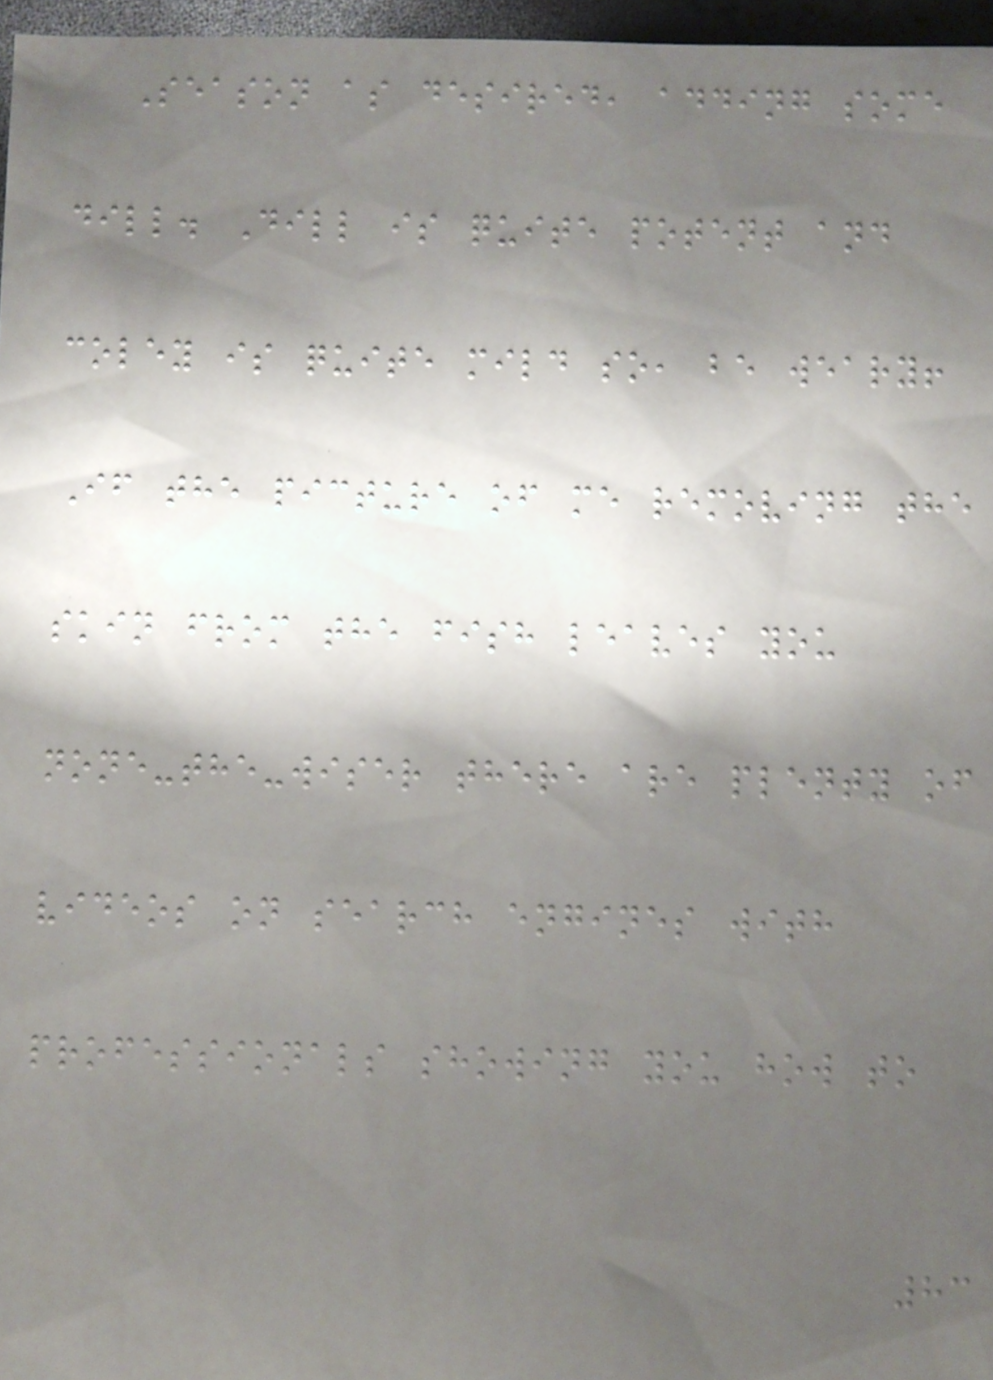Season as desired, adding some
dill. Dill is quite potent and
coley is quite mild so, be weary!
If the picture of me removing the
skin from the fish leaves you
none-the-wiser there are plenty of
videos on search engines with
professionals showing you how to
83
